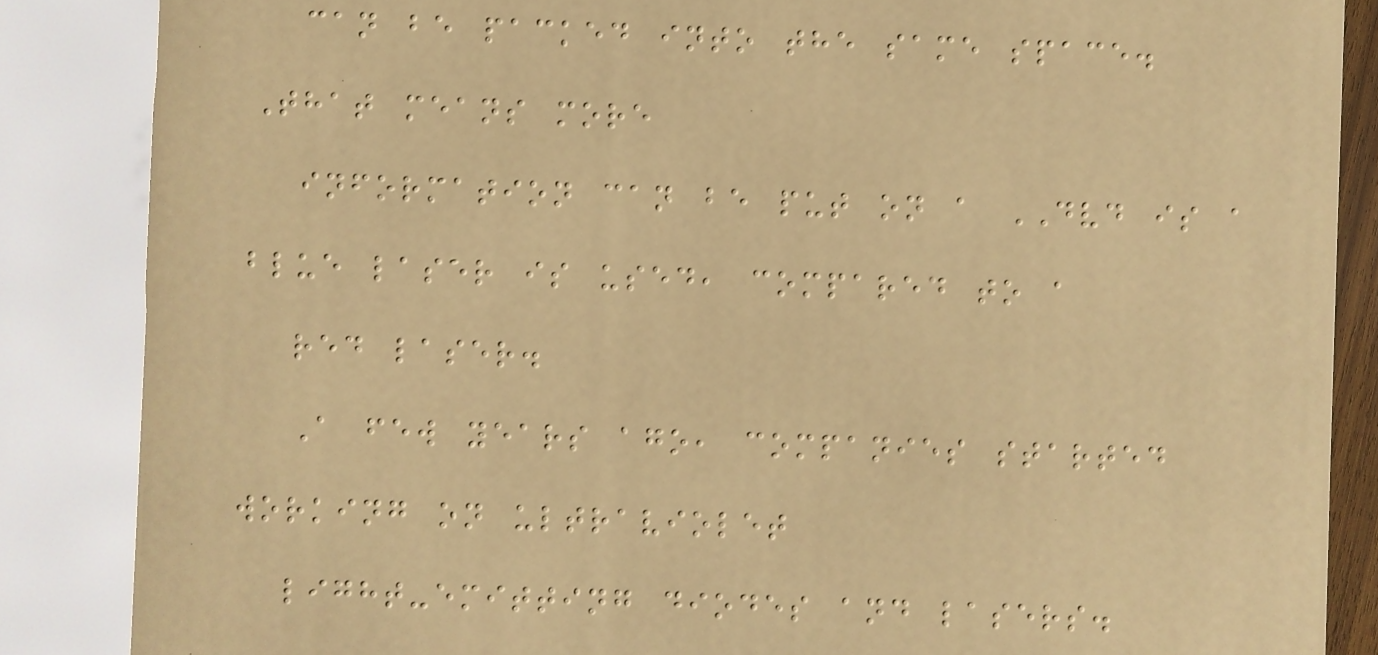can be packed into the same space.
That means more
information can be put on a DVD is a
blue laser is used, compared to a
red laser.
A few years ago, companies started
working on ultraviolet
light-emitting diodes and lasers.
